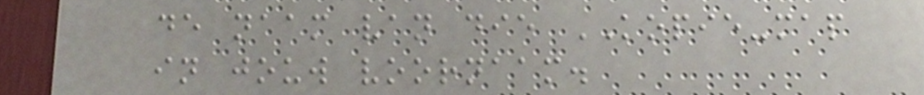de naam van die KOPIE-map
in jouw voornaam.
